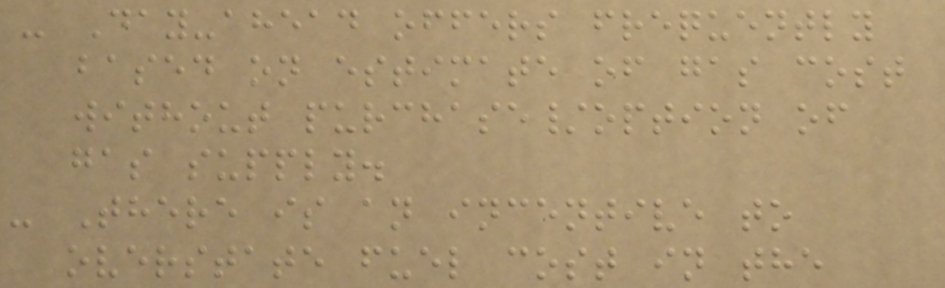- Day-ahead offers frequently
based on estimate of gas cost
without purchase/option of
gas supply.
- There is an incentive to
overstate fuel cost in the
